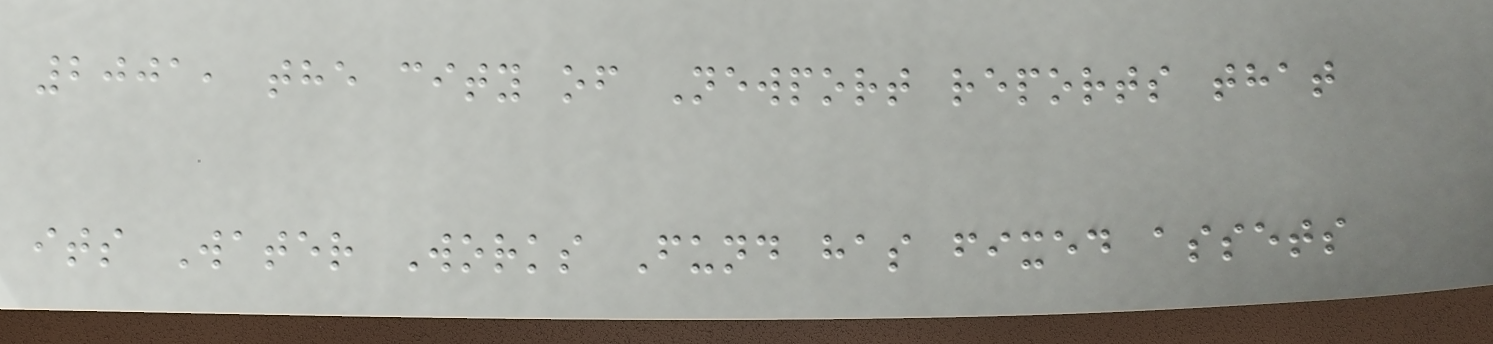2001, the city of Newport reports that
its Water Works Fund has fixed assets
